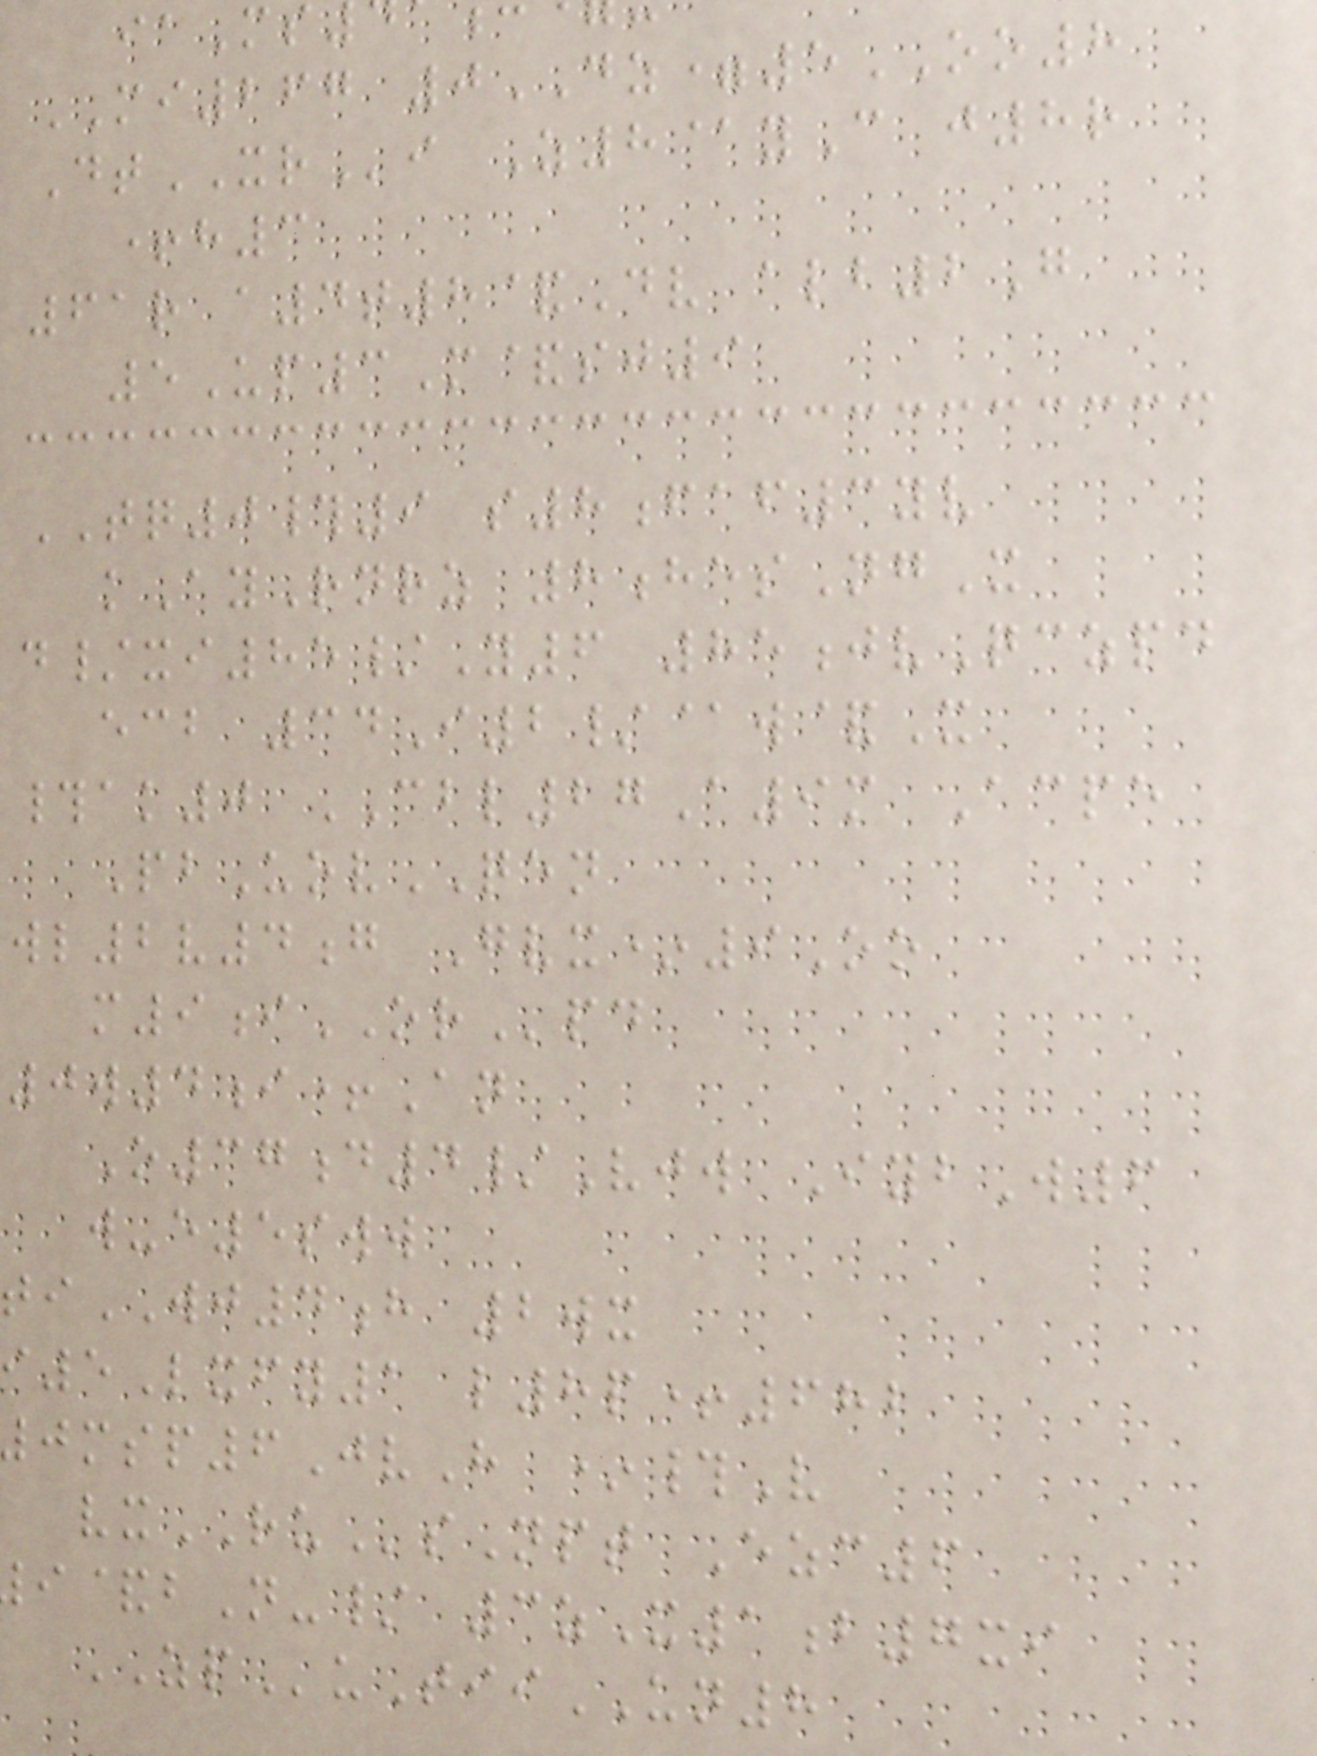iaMs
MI267 0DZ=5OO8
DtXRi Z8@yC j8r
+h3
61r a4t8&Dv alb2G
5Up3M&sj9
TQ0#9 s8faf3yv
kAyRnrz 8hesNgX
d/xi85/Y6 85jvQczpd
ecb 34I2/@w&X
#ak0 CBL27A9m Acpe
PbUovQEN
wl2v4g Gvx*9Oo
m9iORpd
0w4i+An
O37d4/Vjw IybW6
w-e5sww
tiWJ4h 2wx
i5Lxfy1 l8p+682
msp6JvH *#V
vxRUsNpt Ezc6
&bN-/ 3zX1b7xi
ZPuTiiUN8
